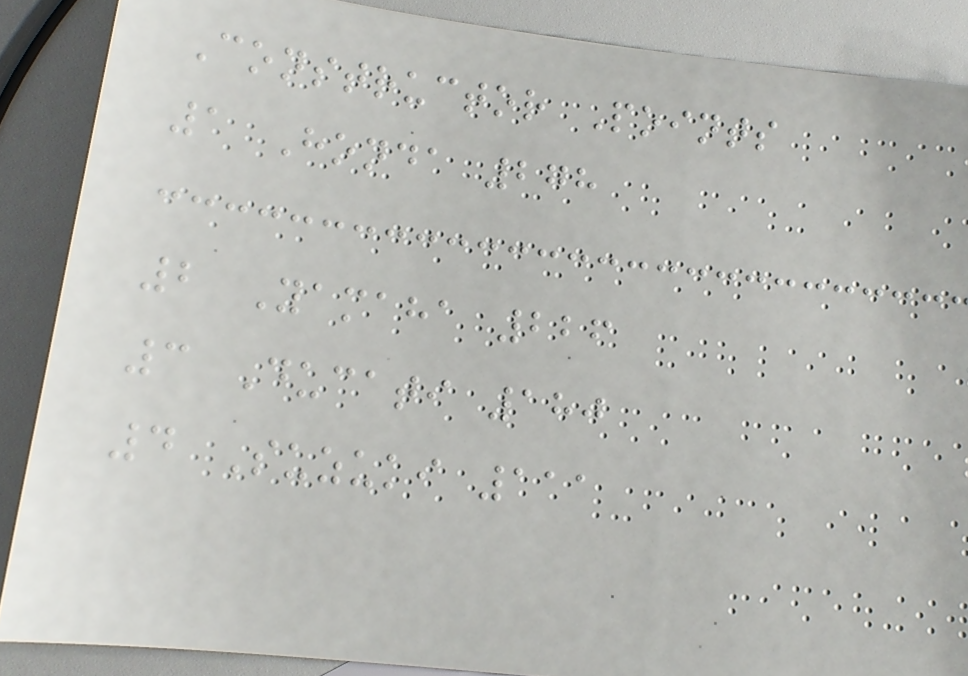Constructor Points
1 Honda 278
2 Yamaha 226
3 Ducati 180
4 Suzuki 111
